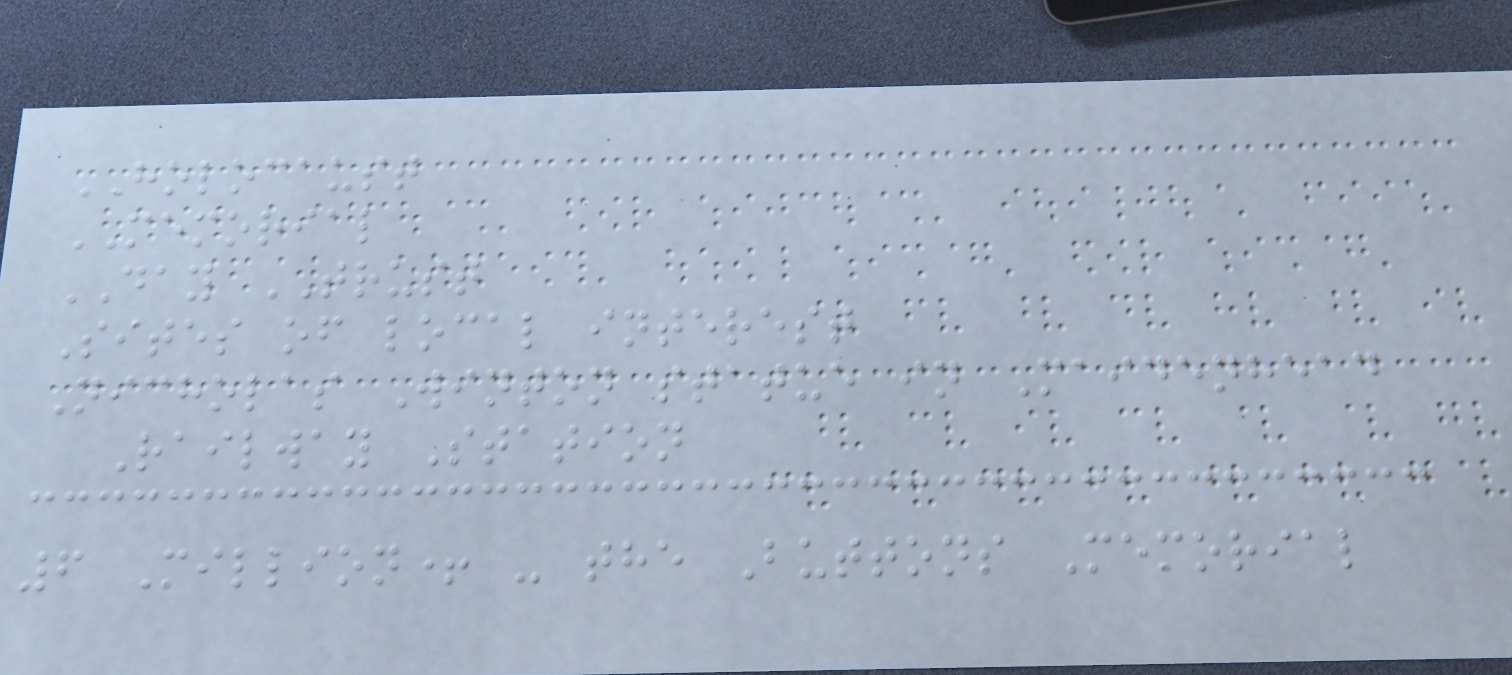HOLOCAUST
MEMORIAL
DAY TRUST
Sites of local interest
Nicholas Winton statue in Maidenhead
Railway Station
6 Million+ - the Buttons Memorial
